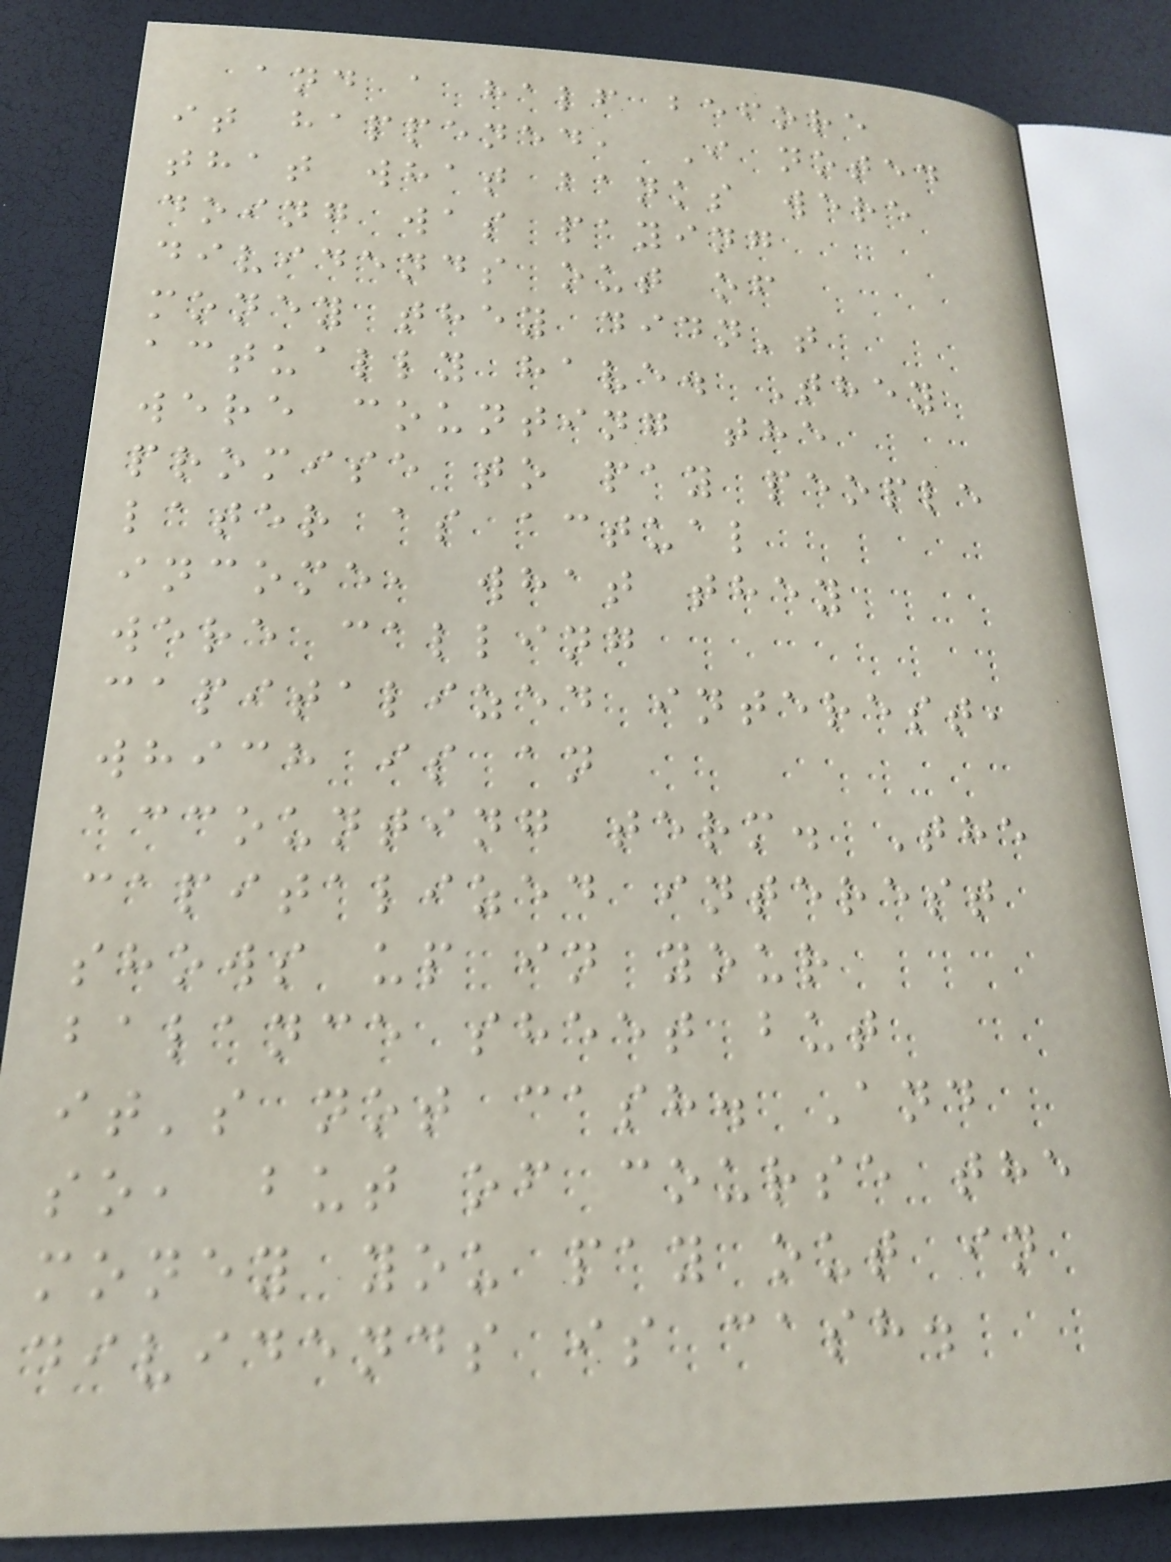and a half before
it happened, I noted
that what banks were
doing was paying
dividends out of
money they didn't
actually have. They
were counting the
promise to pay people
later as actual
income, what they
were calling
capitalized interest,
which is an
accounting term. The
capitalized interest
shows up in your
balance sheet but
it's not cash. And
so, but of course the
money you pay out in
dividends is cash.
